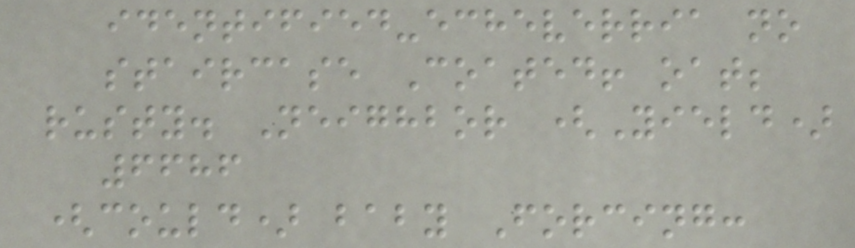identified-echeverria no
staircase Coated! oat;
rusty. Neighbor (Yield)
6686
(could) baby Forcing:
